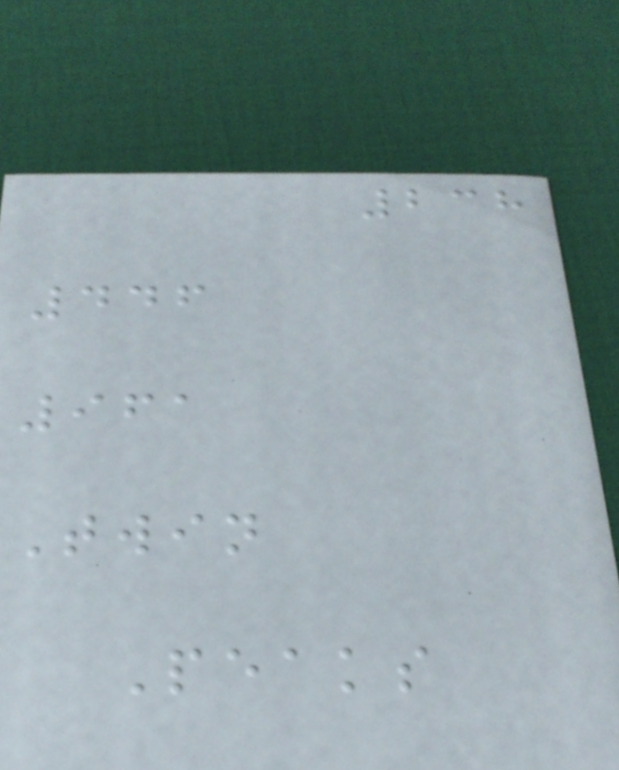238
446
961
Twin
Peaks
